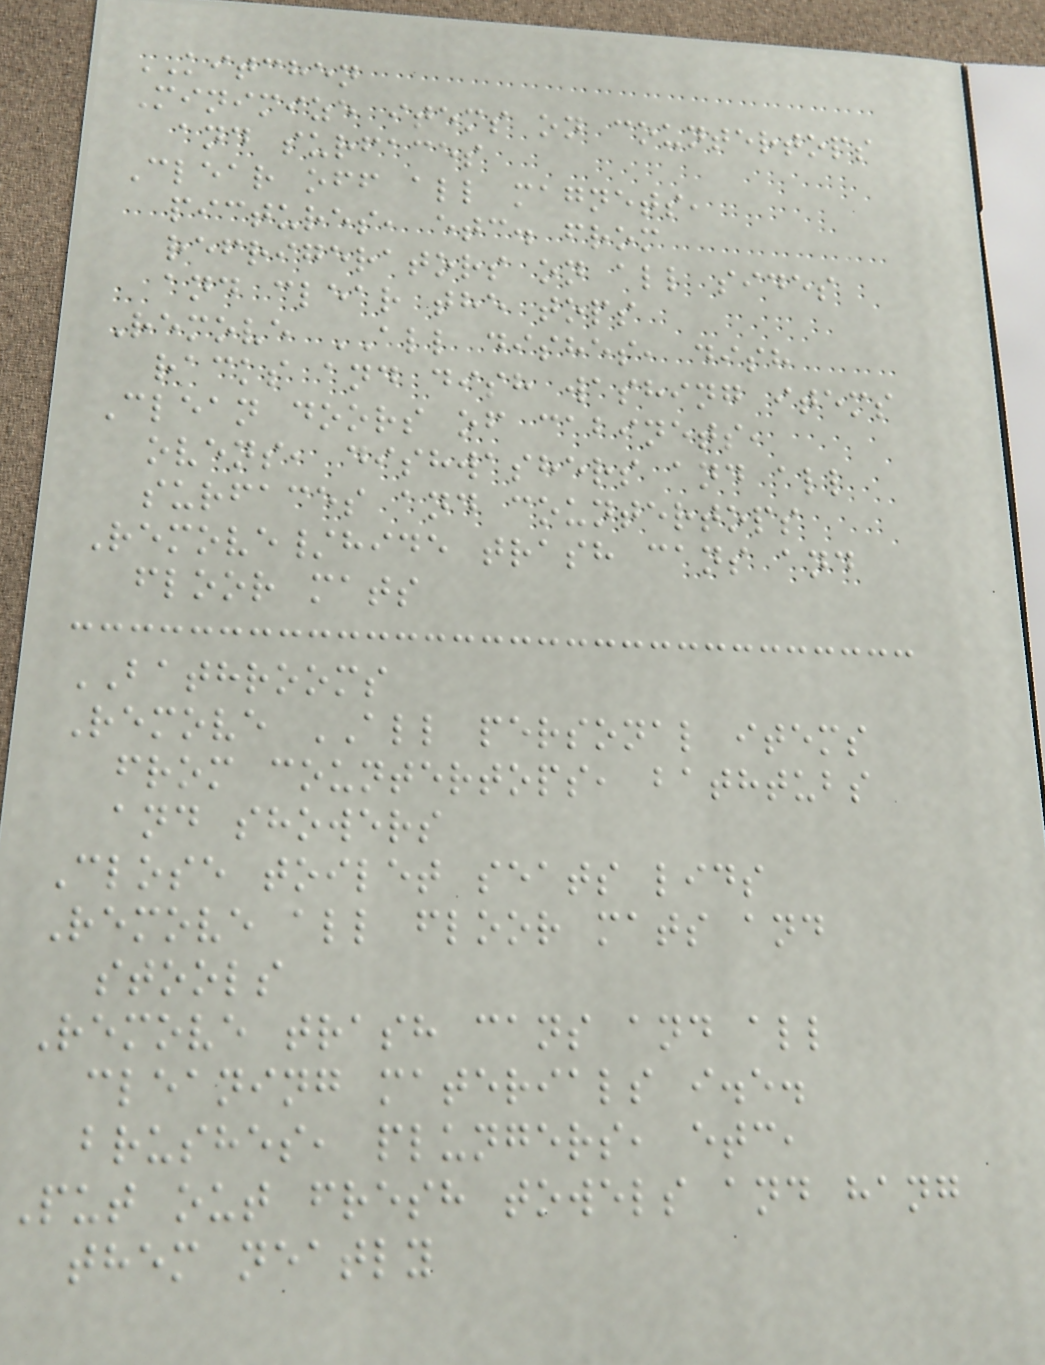KITCHEN
Minimize items on countertops
and surfaces
Clear off all magnets,
pictures, etc. from
refrigerators on all sides
and clear the tops
Remove ALL dishes, dish
racks and dish washing items
Clean doors of cabinets,
ovens, dishwashers and all
surfaces and countertops
Remove/hide trash cans and
floor mats
BATHROOMS
Remove ALL personal items
from countertops, bathtubs
and showers
Close toilet seats lids
Remove all floor mats and
stools
Remove trash cans and all
cleaning materials i.e.
brushes, plungers, etc,
Put out fresh towels and hang
them neatly
